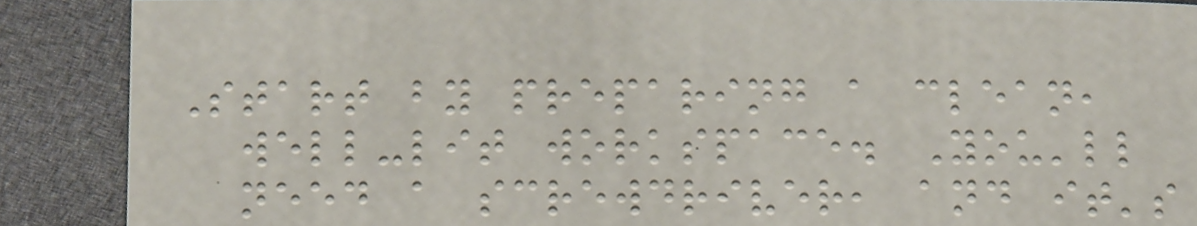Start by preparing a clean,
well-lit workspace. You'll
need a screwdriver, and it's
